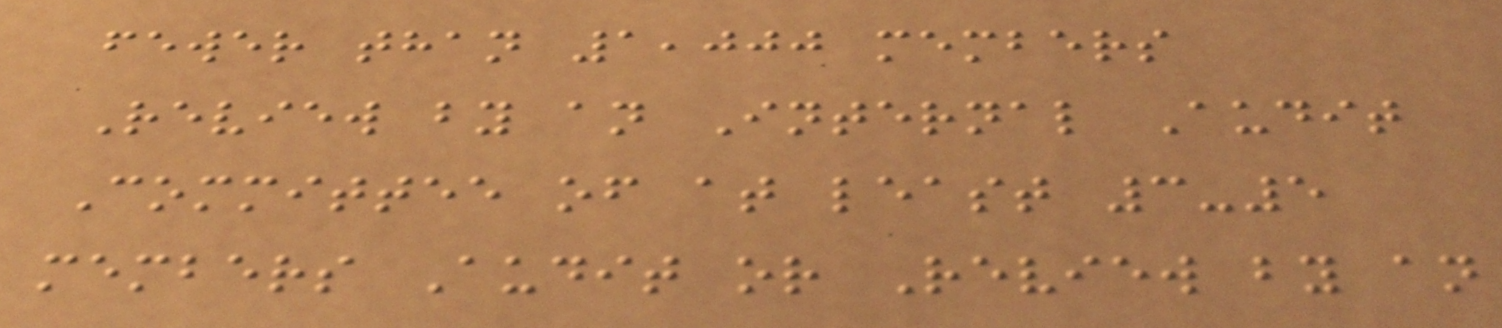fewer than 1,000 members
Review by an Internal Audit
Committee of at least 3-5
members Audit or Review by an
